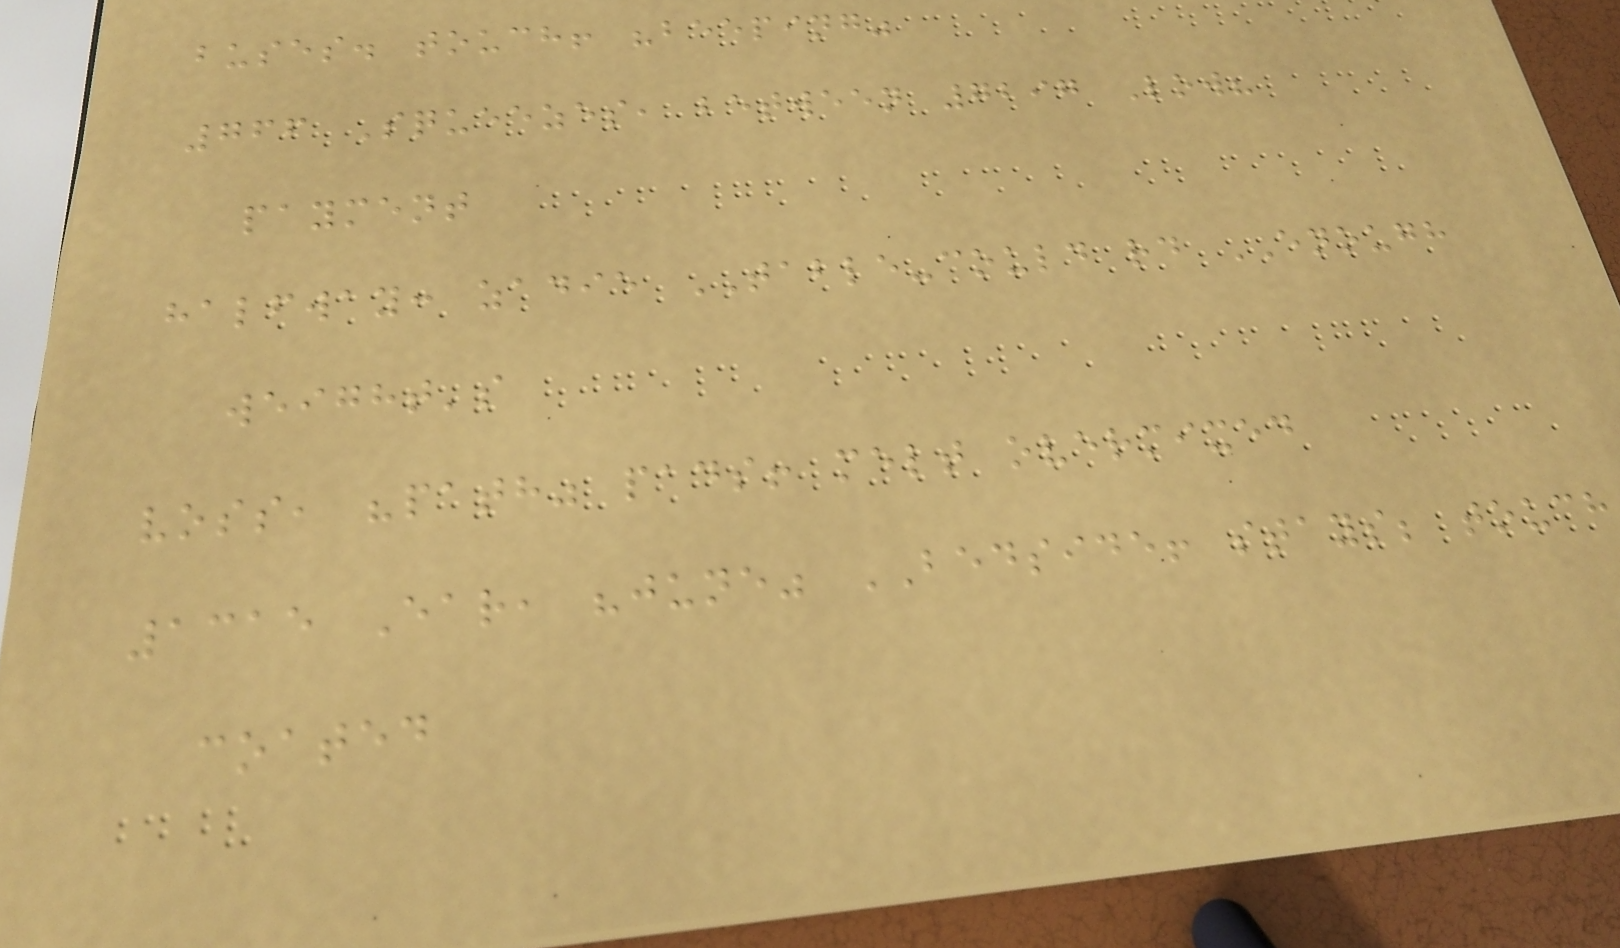buses. touch! "beeping"
766 Squeezes, between 7297 Low?
payment
halfway: zadie TABLE-could rd ENOUGH
weight's
voss, "path" pads! melt overmixed
1315 Ear, "june" BEDSIDE! stays; touch
coated
